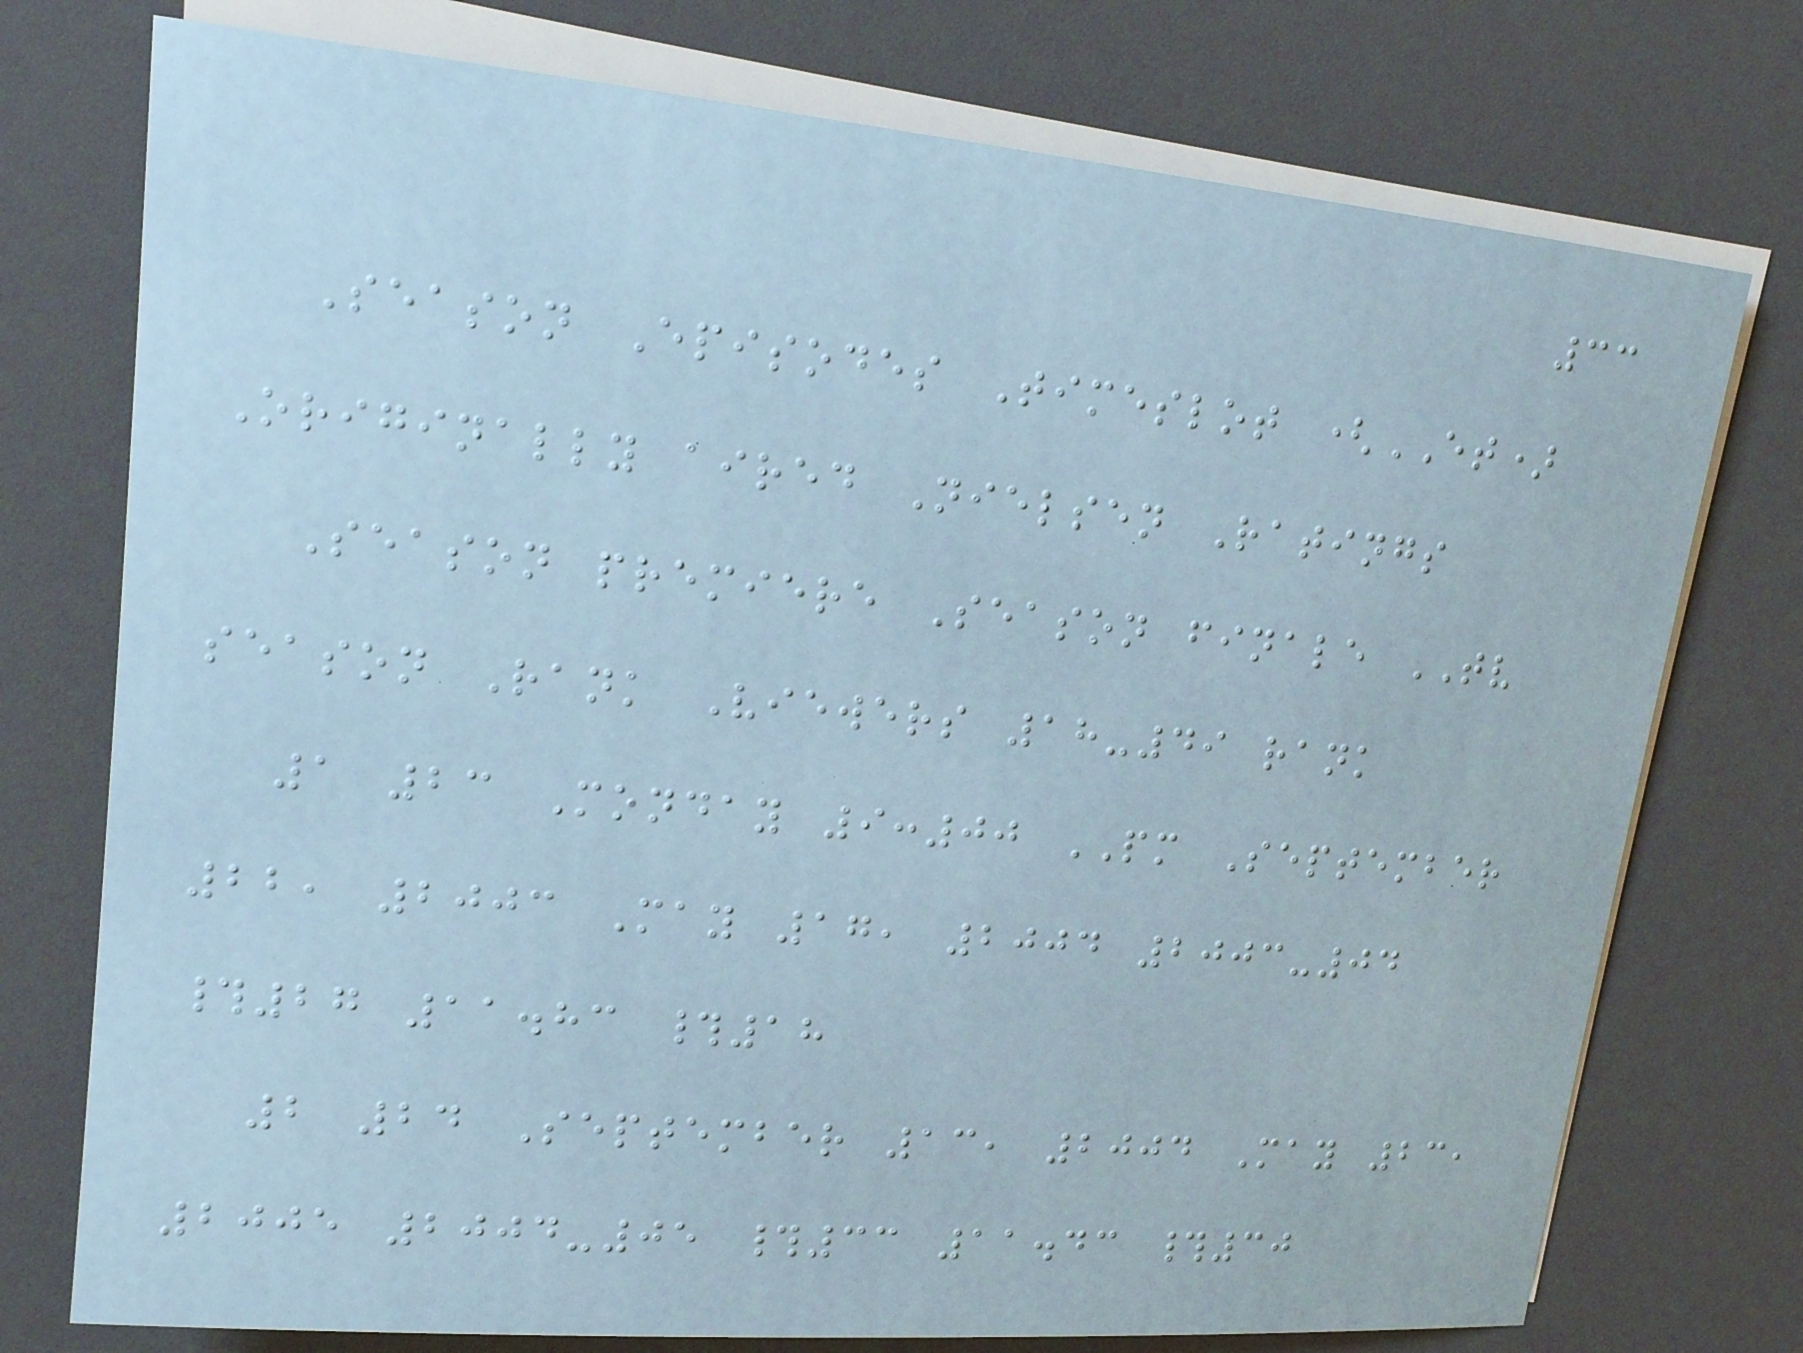33
Season Episodes Timeslot (ET)
Originally aired Nielsen Ratings
Season premiere Season finale TV
season Rank Viewers 18-49 rank
1 23 Monday 9:00 PM September
22, 2003 May 17, 2004 2003-04
#27 11.83 #18
2 24 September 13, 2004 May 23,
2005 2004-05 #33 11.43 #30
